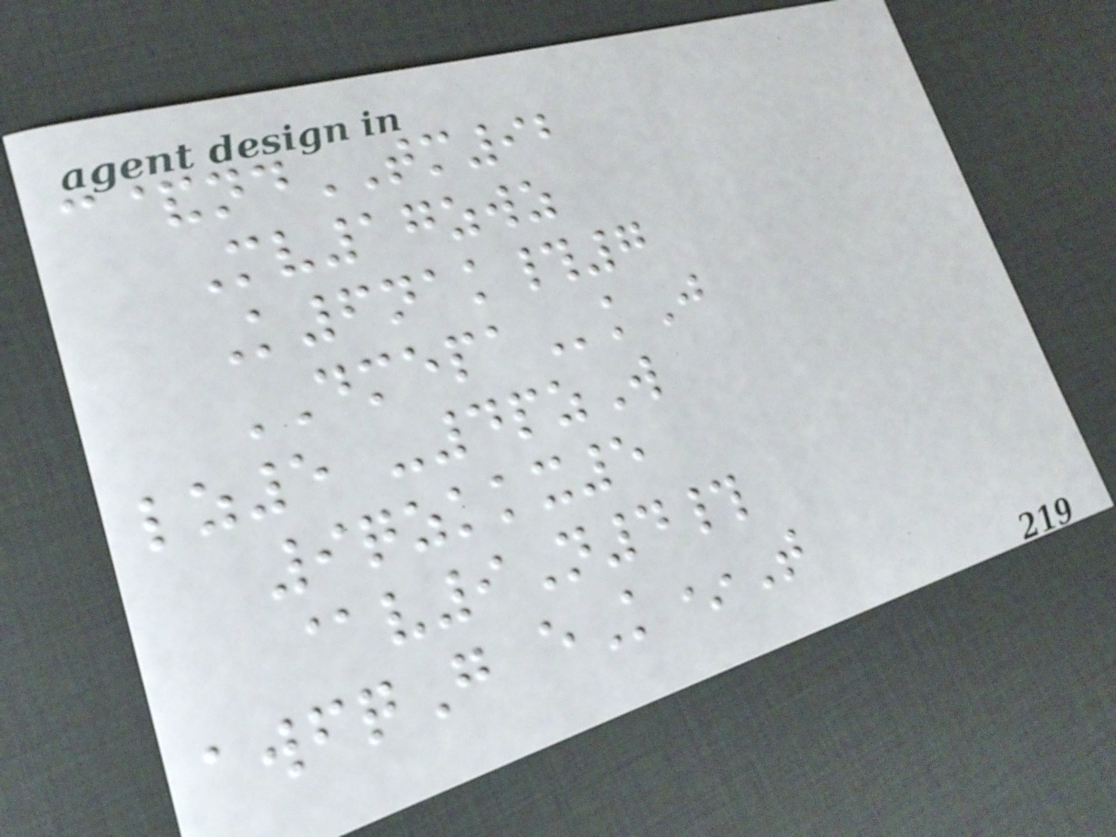c&ndTM92
Mv17zwz
K6nak#7
DMEPAkJ
lz5 -4pzW
9qzkkx5
@v9N4#
awfqG eK*T
